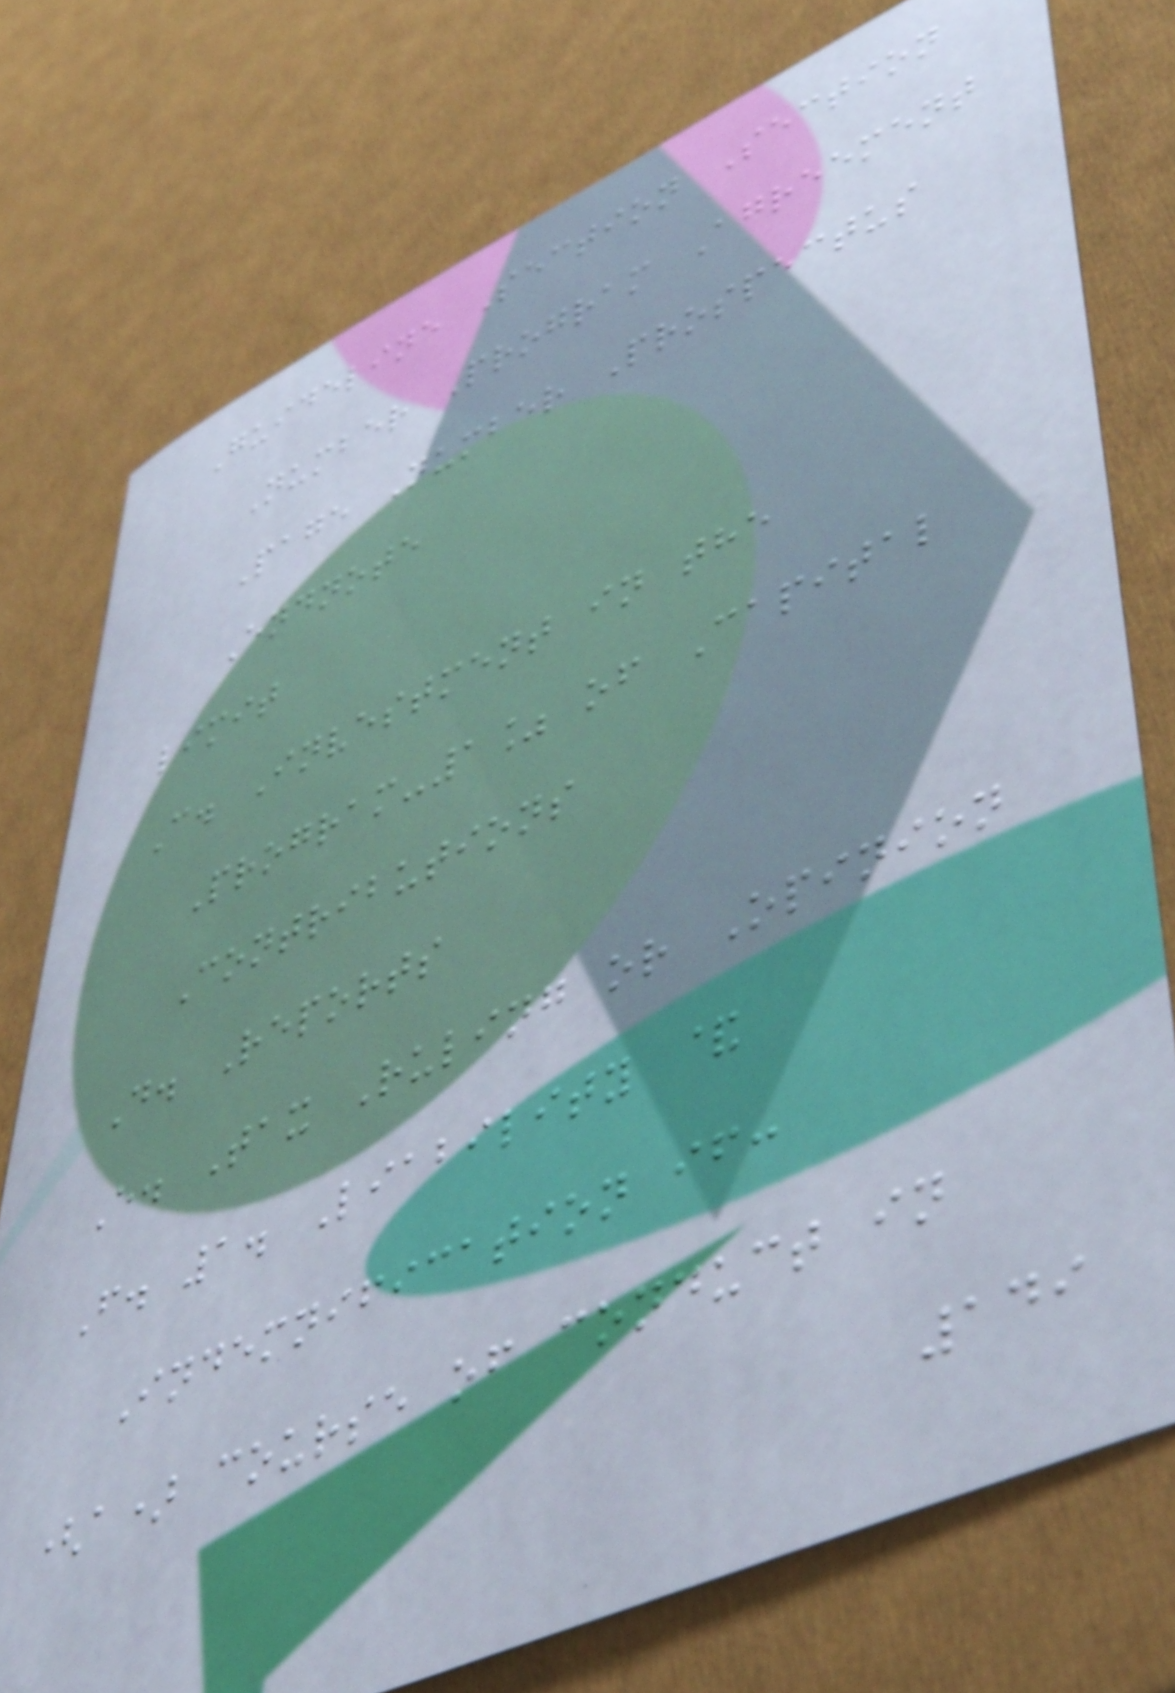Guideline Section Section
Number Program Agreement
Page Number Prospectus
Endnote
limit
C. Investment in the
Program-1% of Capital
Contributions
D. Reports
E. Tax Ruling or Opinion
F. 1. Liability &
Indemnification if:
(a) course of conduct in
149
